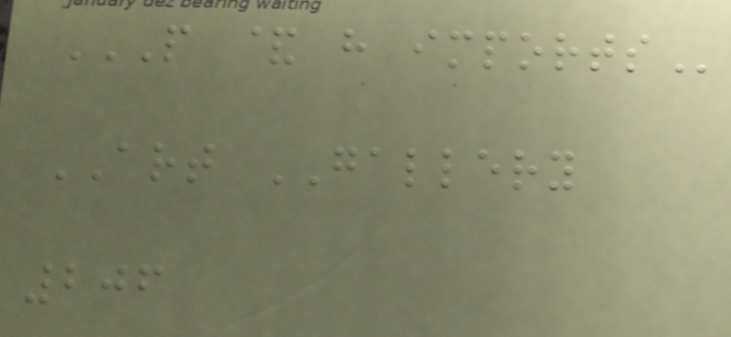P & H IMPORTS
ART GALLERY
206
